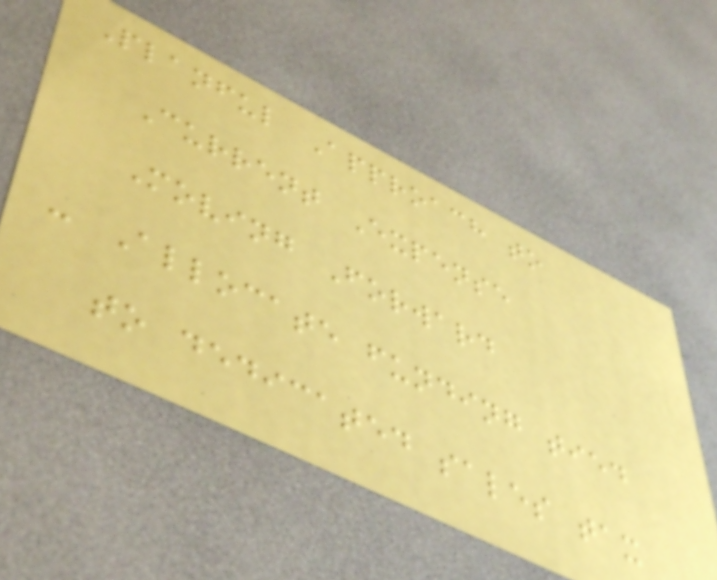Planful Approach to
Current Expense
Moving Forward
- Allocate funding tied
to dedicated sales tax
